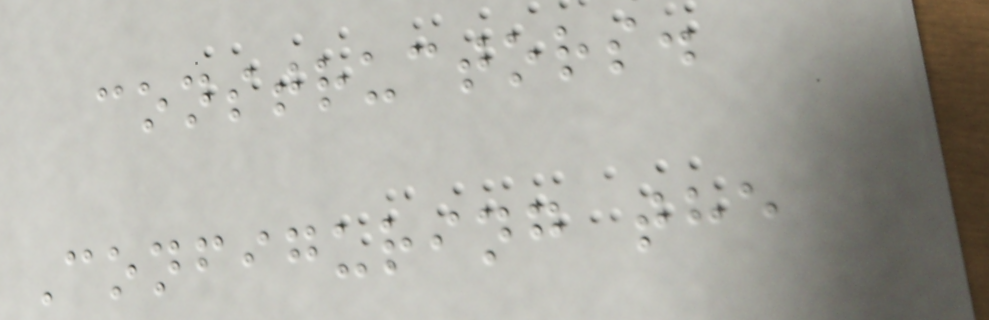constructors.
Configuring the
